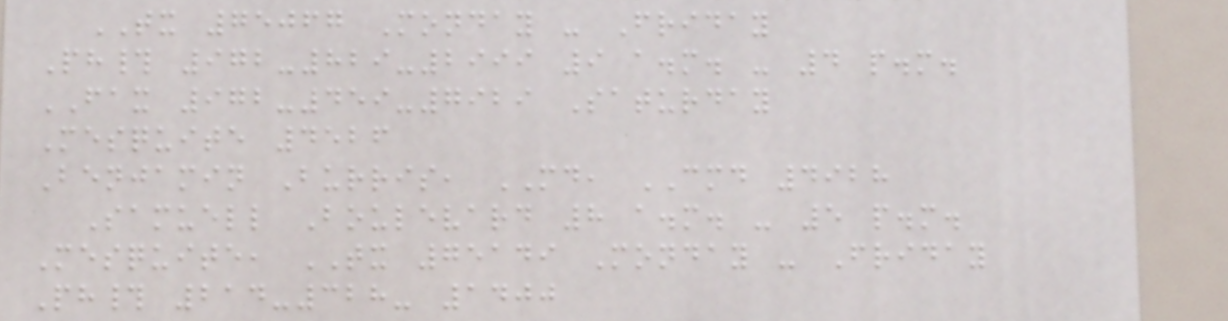TX 75067 Monday - Friday
Ph# 972-829-2999 9 a.m. - 4 p.m.
FAX 972-459-7929 Saturday
Mesquite 4526
Benjamin Burris, MD, CMD 4928
Samuell Boulevard 8 a.m. - 5 p.m.
Mesquite, TX 75149 Monday - Friday
Ph# 214-328- 1400
